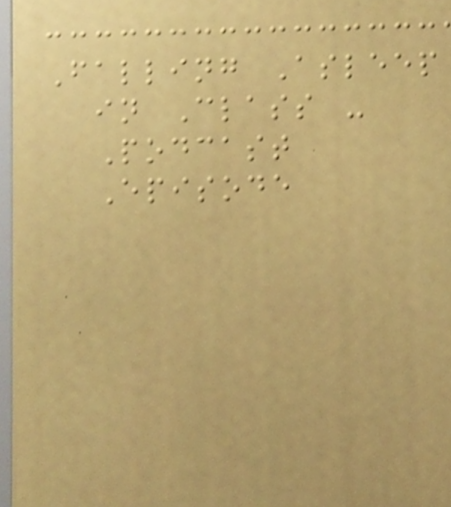Falling Asleep
in Class -
Podcast
Episode
